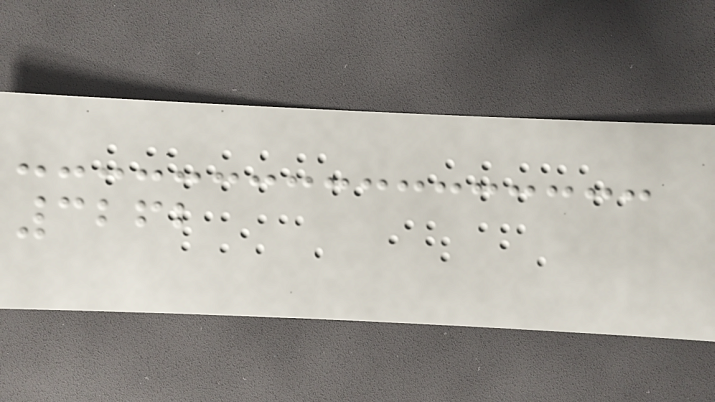3262
